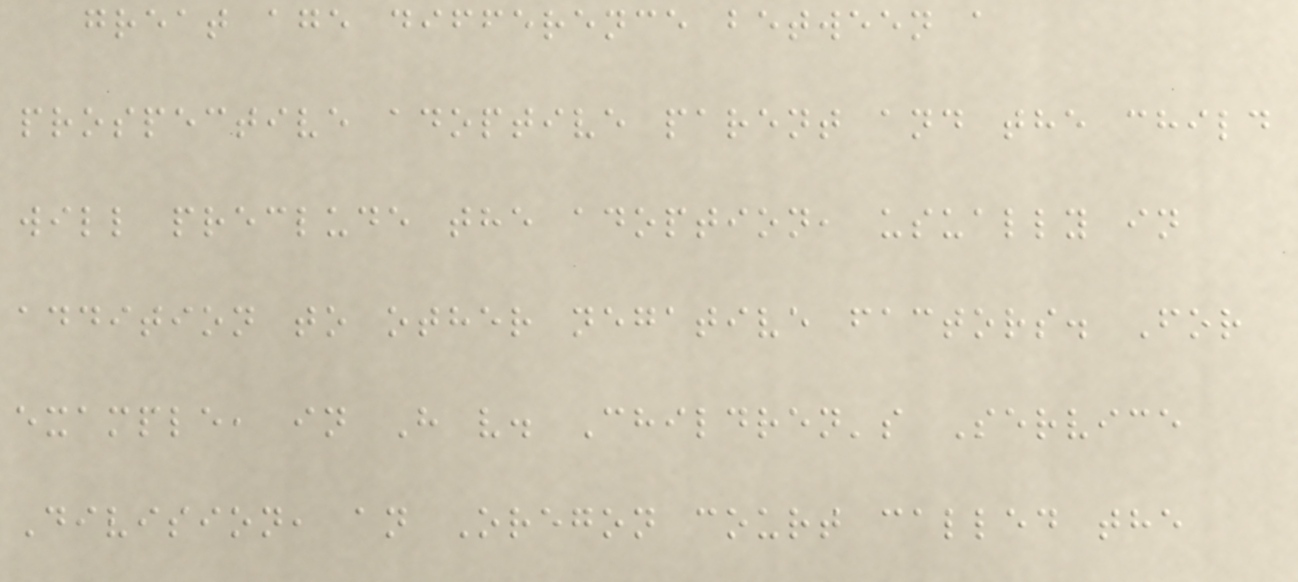great age difference between a
prospective adoptive parent and the child
will preclude the adoption, usually in
addition to other negative factors. For
example, in H v. Children's Service
Division, an Oregon court called the
